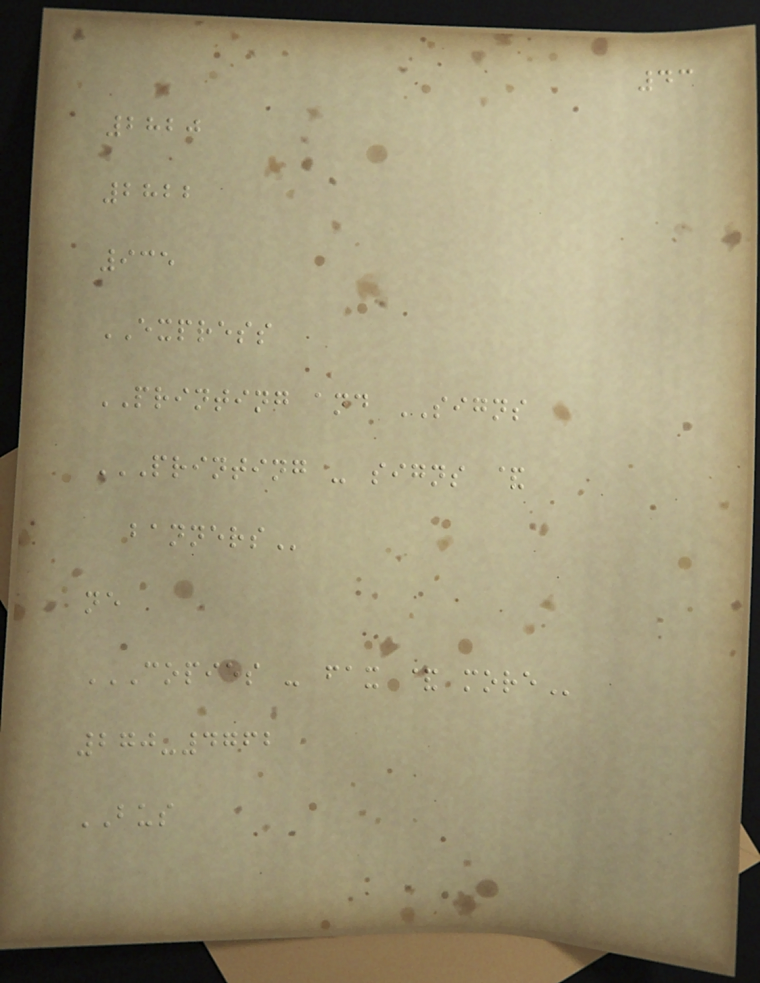43
2820
2822
935
EXPRESS
PRINTING and SIGNS
PRINTING - SIGNS &
BANNERS
ne
COPIES - FAX & MORE
270-4762
BUS
